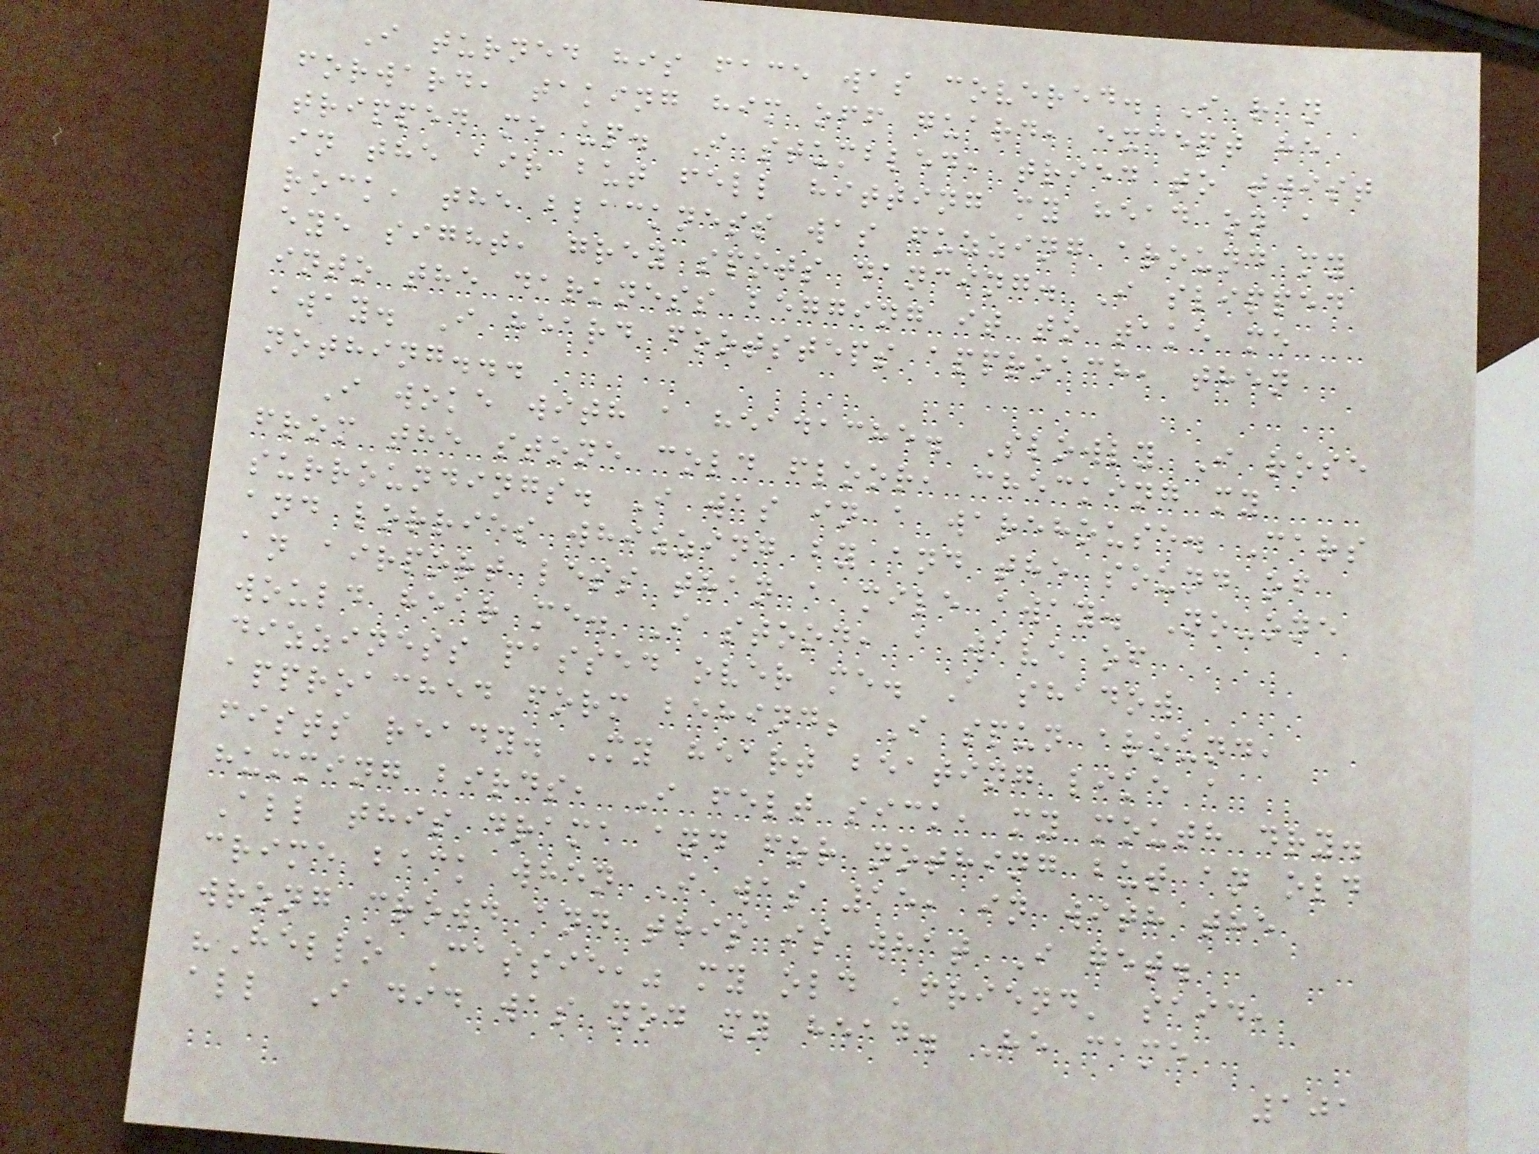I turned his face was covered. I ran
forward, taking him off guard, except he
tripped me up. I stumbled, tried to twist
in the air but fell hitting my head on a
rock, the blackness was fuzzing around my
eye sight, grey spots dancing. I slipped
into the darkness begging it to take me
away. I heard footsteps approach, then
nothing...
I woke with a headache. Slowly I rose
from the stone cold floor, checking my
surroundings. I was in a warehouse. Cars
and lorries whizzing by and the sound of
an airport less than a mile away. No-one
would hear me. I stood, a wave of
dizziness passed over me. A shadow
approached form behind; I spun around,
fists ready. My heart beating like a
humming birds, I felt sick, my mouth dry.
All this drama and for nothing but an old
crime back when I was 15, in with the
wrong crowd and this is what I get.
"Hello Cassie," my old 'friend' said,
all I did was nod my head. He came
101
